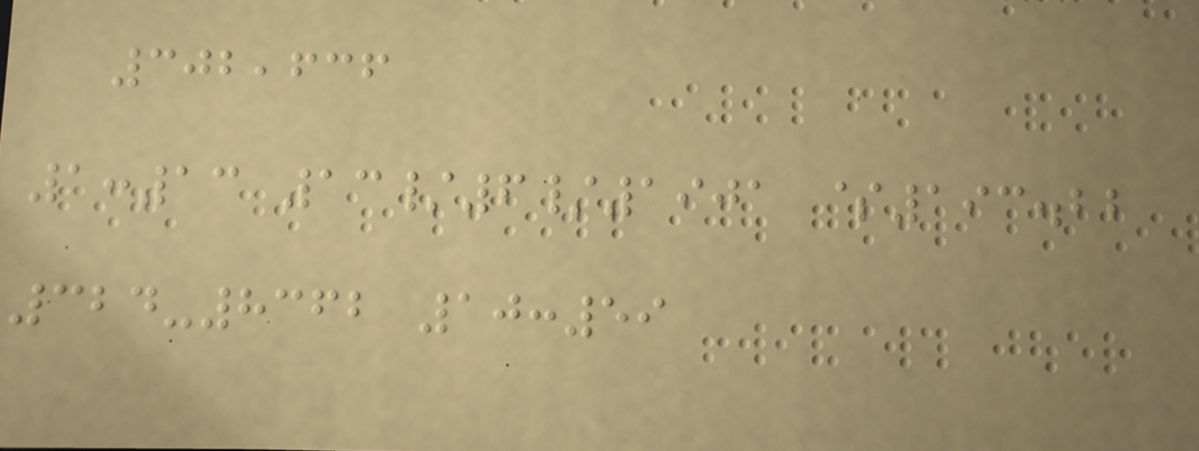302,636
1:13 13/6/1901 $193.22
324-8362 10:59
